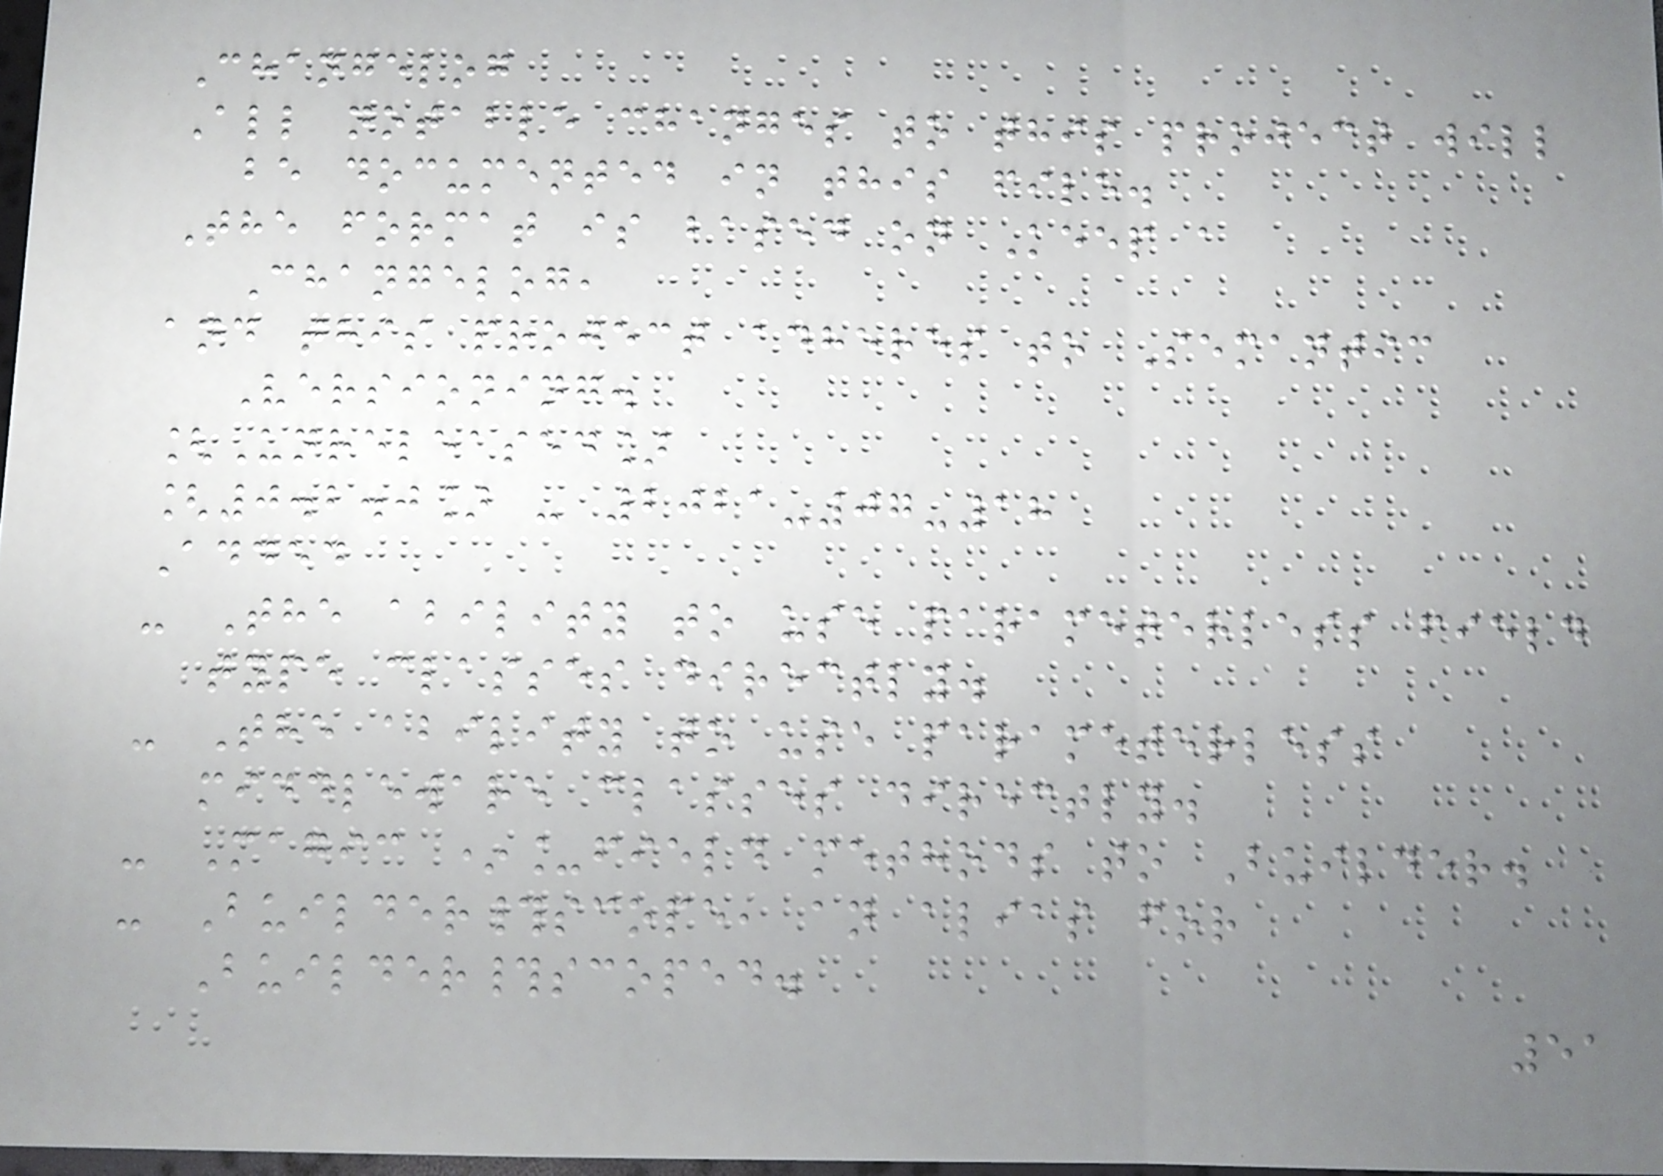Changelog
All notable changes to this project will
be documented in this file.
The format is based on Keep a
Changelog,
and this project adheres to Semantic
Versioning.
[Unreleased]
[0.2.0] - 2021-07-18
Added
- The ability to use parameterless field
type classes directly.
- The ability to use parameterless
middleware classes directly.
- Magic *_field methods to Builder.
- Builder#scope, an alias for
Builder#scoped.
51
